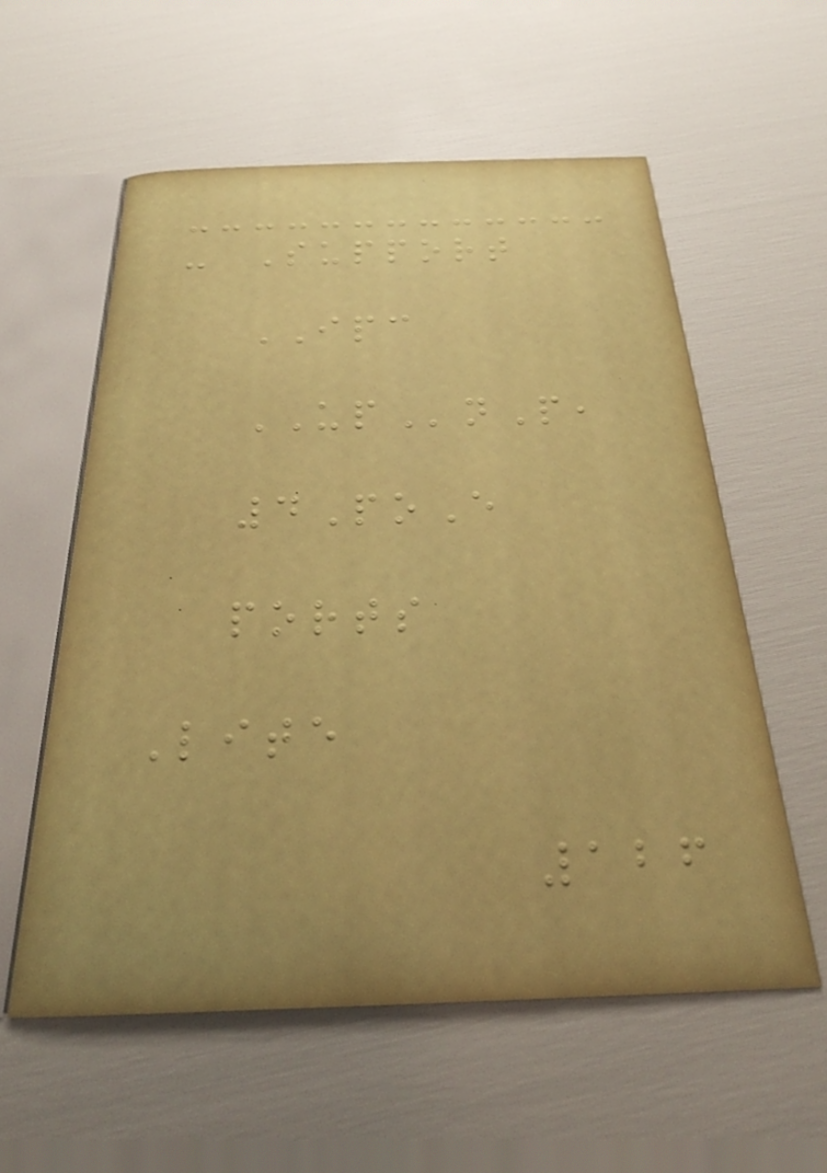- Support
IPC
UPnP,
4PoE
ports
Lite
126
